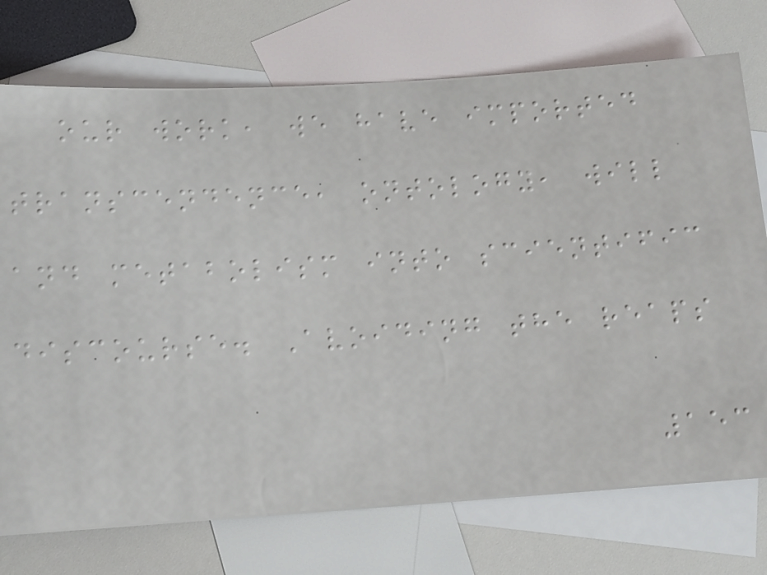our work, we have imported
transcendence, ontology, will
and metabolism into scientific
discourse. Avoiding the reaps
153
